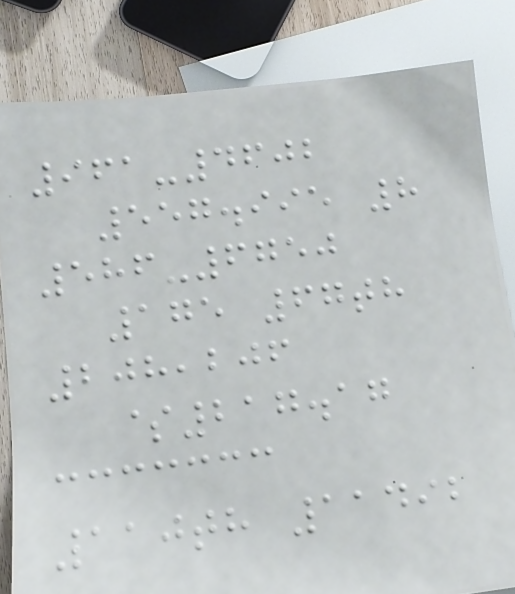961-4602
557.995 8
586-6750
175 67th
208,206
$217.17
110th 11492
